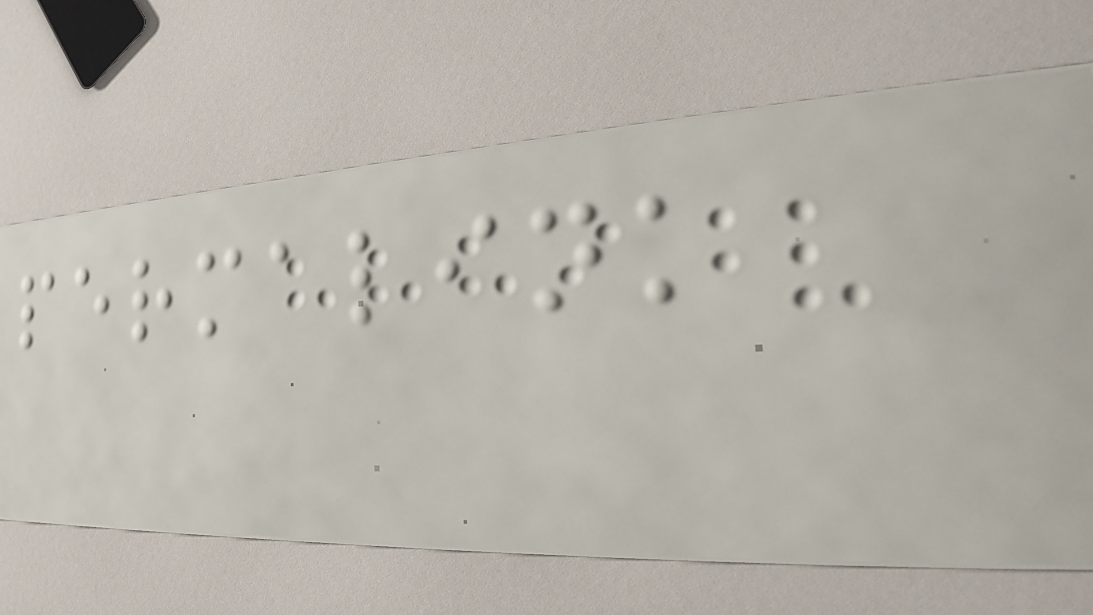permalink
